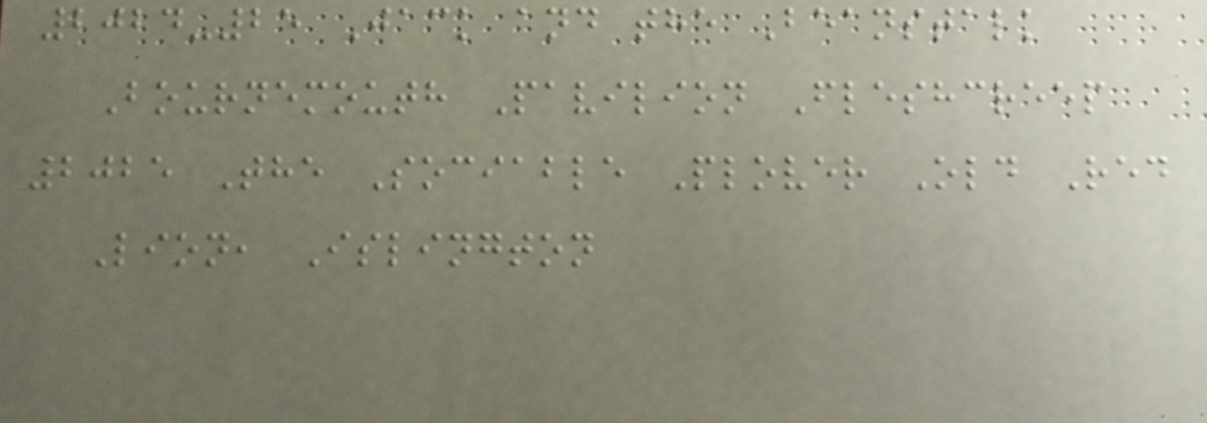2024-25 Jack and the Beanstalk
Bournemouth Pavilion Fleshcreep
2025 The Sociable Plover Old Red
Lion, Islington
